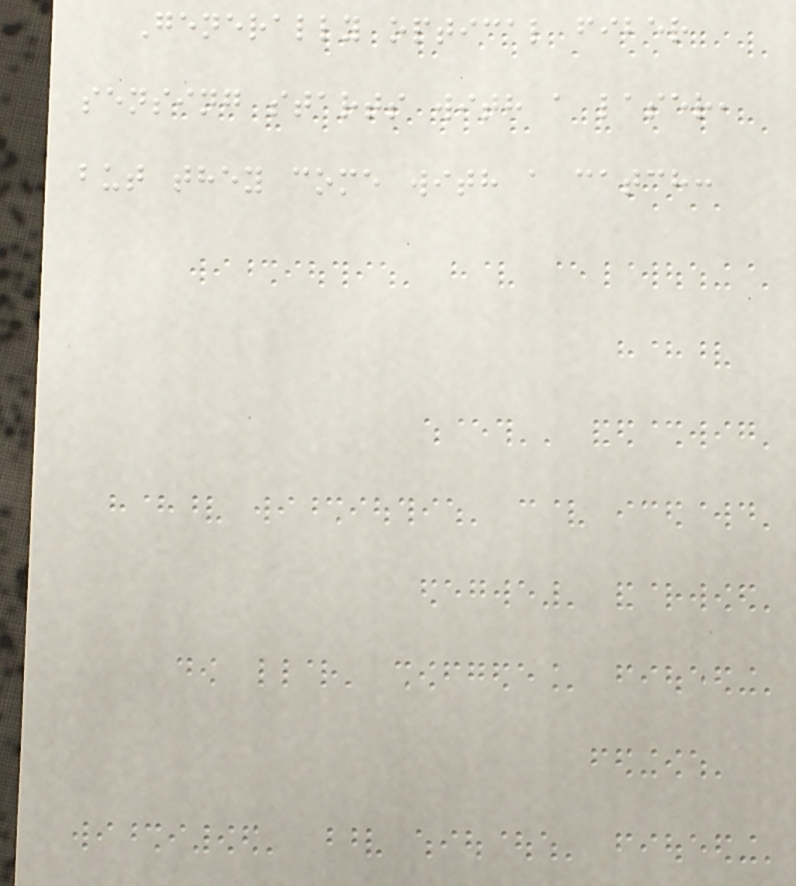Generally optical fiber
sensing starts with a laser,
but they come with a catch:
